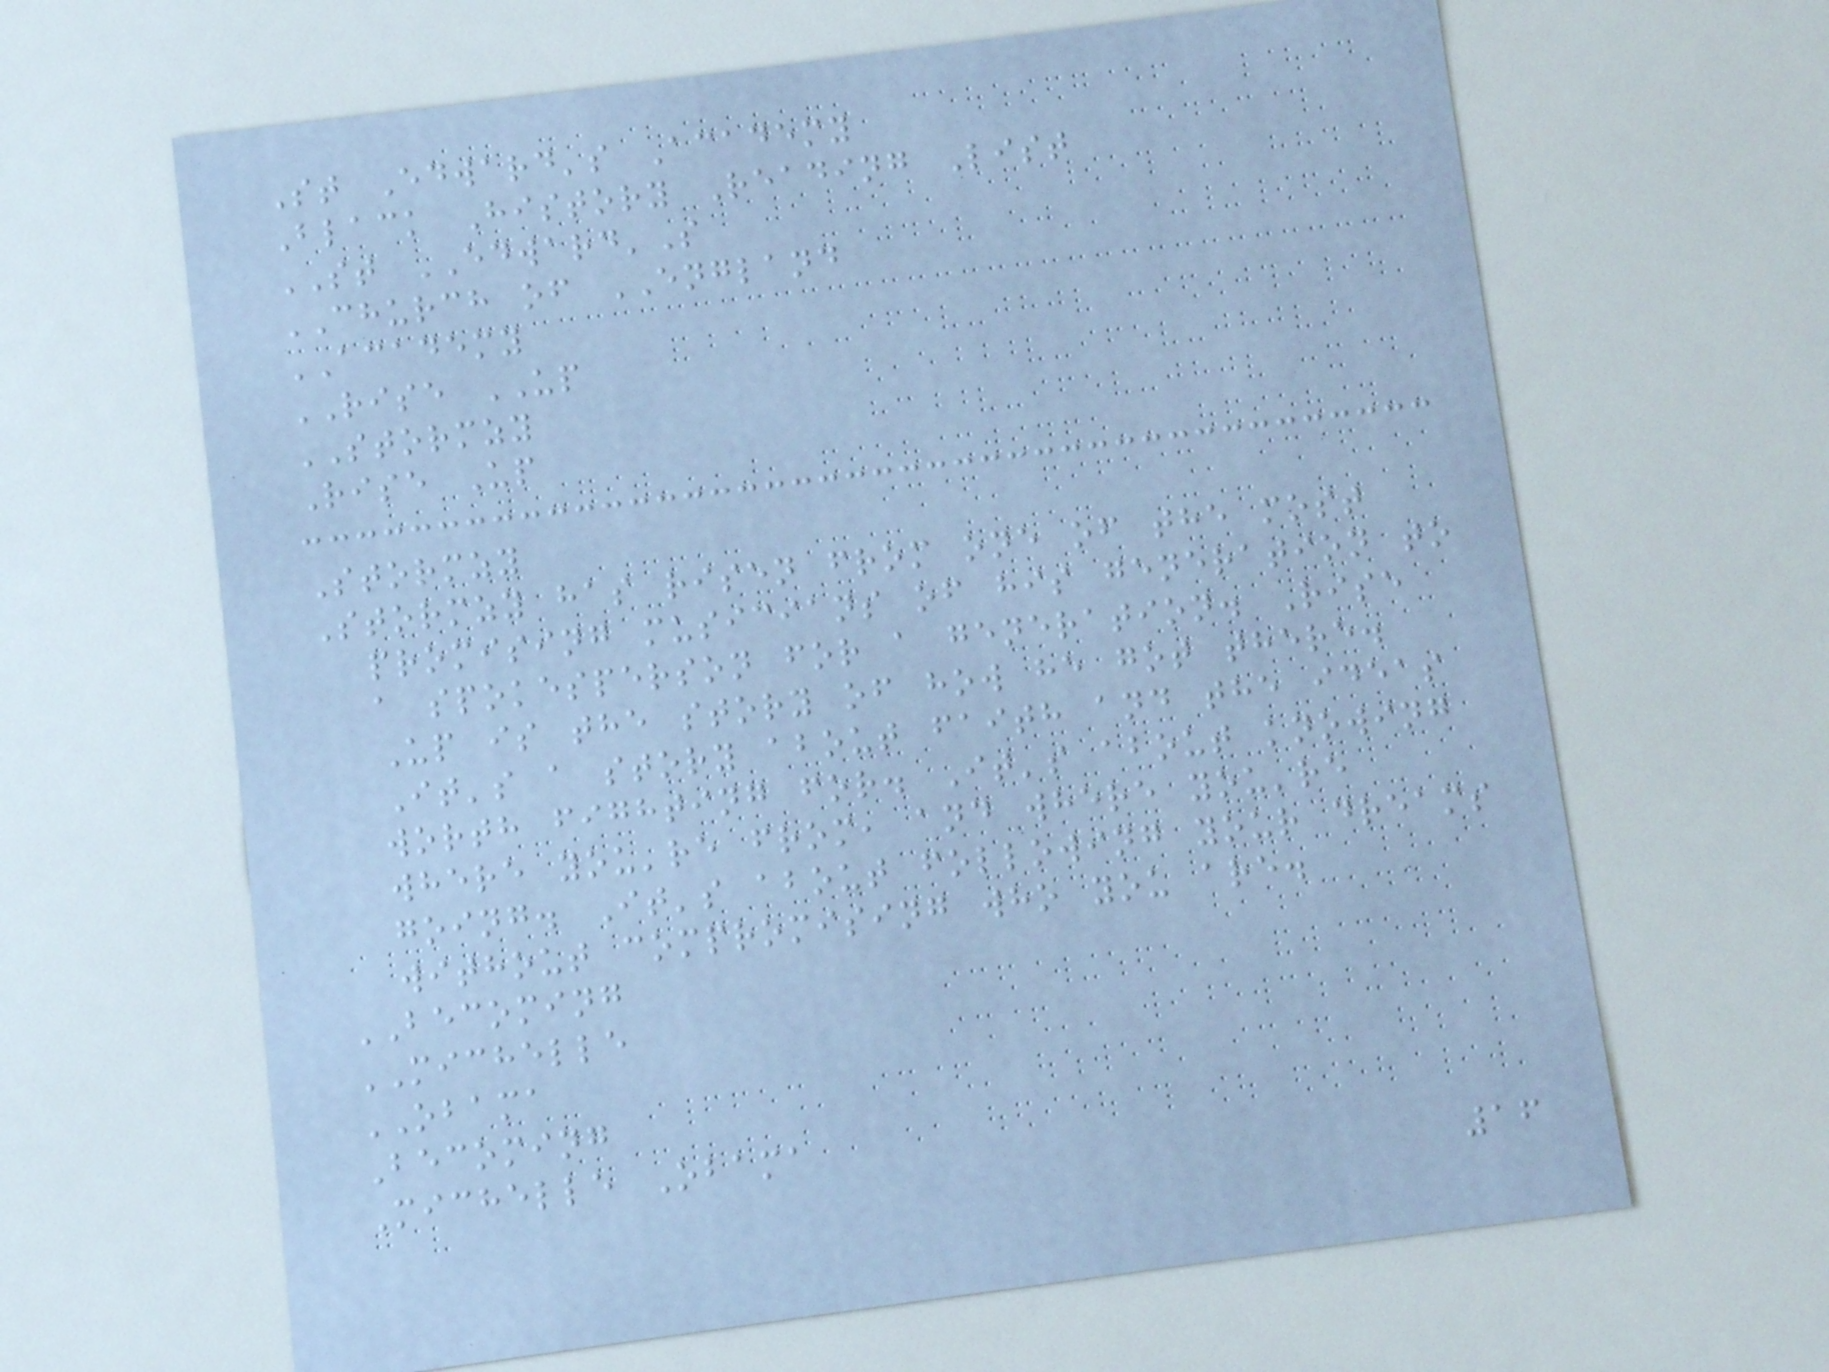St Edward's Academy
Black History Reading List
ST EDWARD'S
CHURCH of ENGLAND
ACADEMY
RISE UP
STORMZY
Rise Up
Stormzy
Stormzy has risen from one of the most
promising musicians of his generation to
a spokesperson for a generation. Rise
Up is the story of how he got there.
It's a story about faith and the ideas
worth fighting for. It's about knowing
where you're from, and where you're
going. It's about following your dreams
without compromising who you are.
BECOMING
MICHELLE
OBAMA
Becoming
Michelle Obama
16
